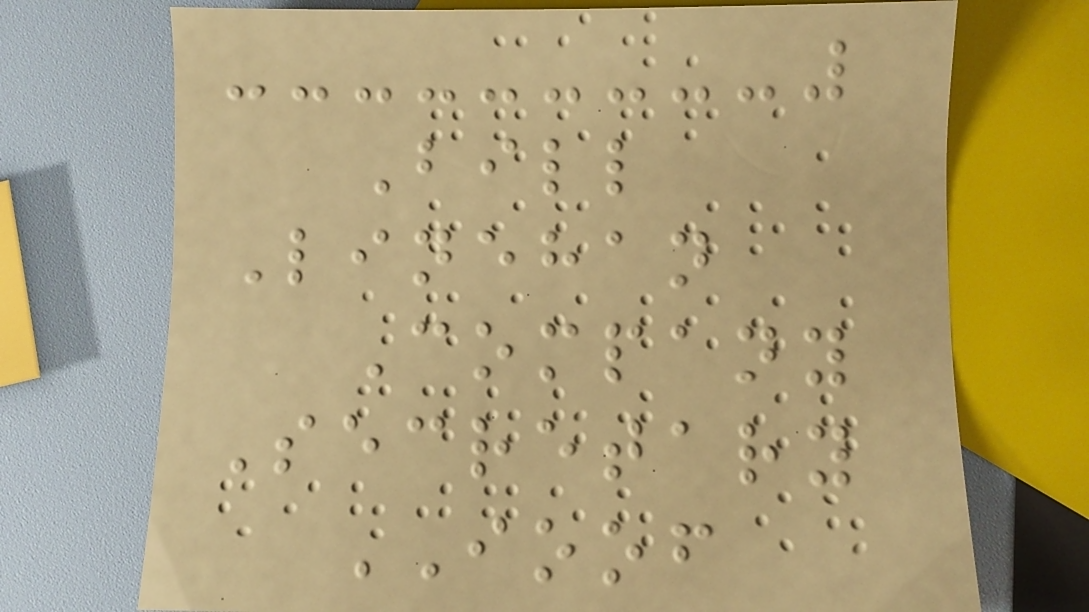Bill
Linehan
Company
Secretary
IOOF
